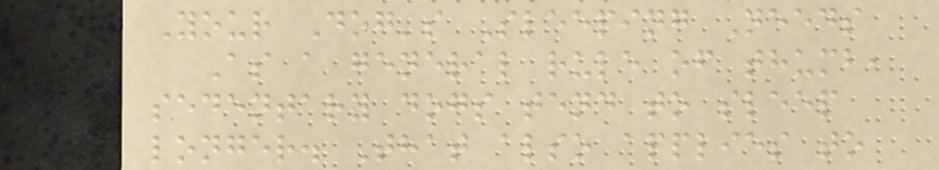Your Dog's Sleeping Needs
As a general rule of thumb,
sedentary dogs tend to sleep
longer. That also applies to
